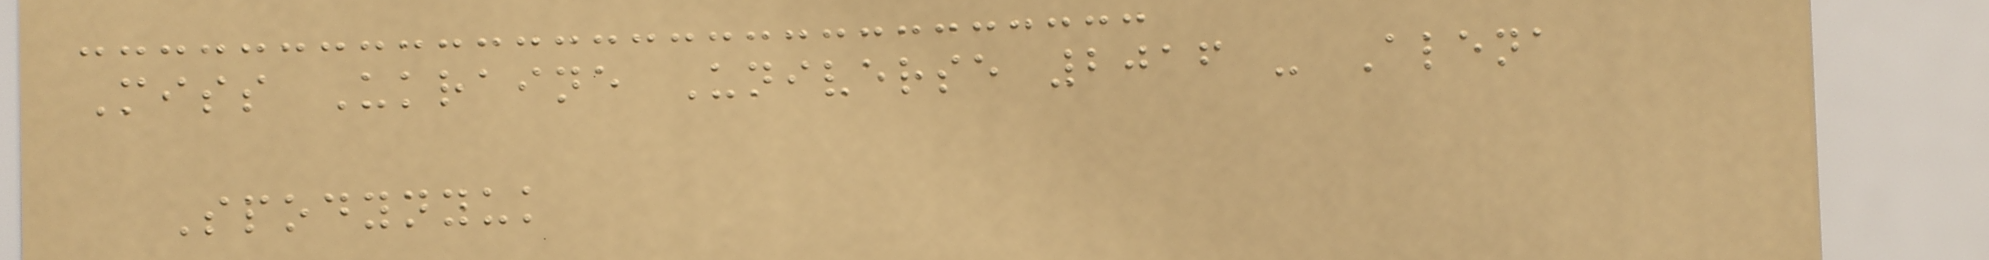Miss Ukraine Universe 2016 - Alena
Spodynyuk
